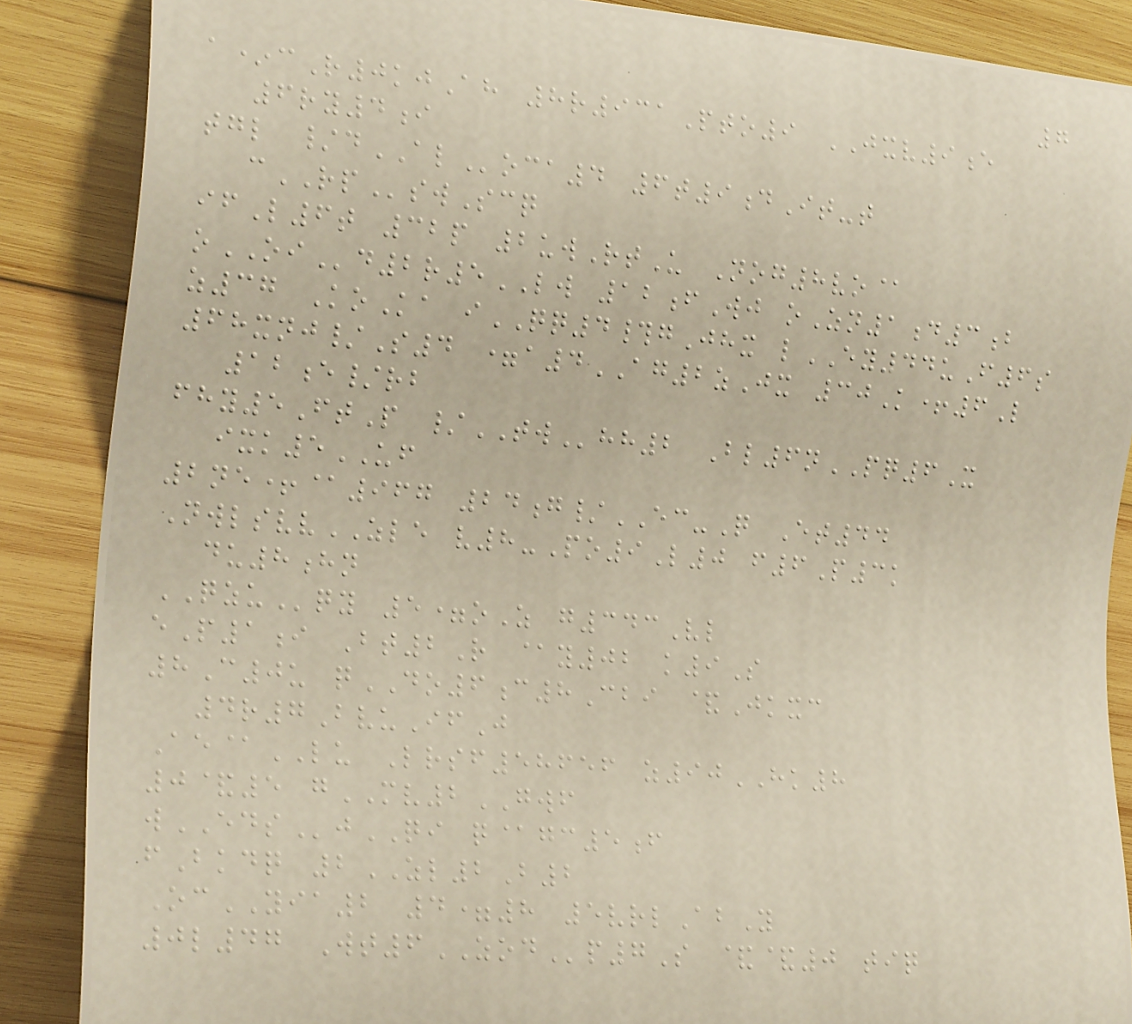7
a*cR0kjAh 8r931Pto9 JXV9e
6ry4i
tgl /dALoca4 6t9dIt-t
cRPswScq
ifL6t 32p 2uwRtU Nog8vo@
oOId2r5LW 12fWj oZn1d3b
z37 KoKa iQQ4#gJhx lEY44uF6s
68xnj/S4 =a4AG2zJx 30K+6L
12e/rb
fhy5FtP /TWhh2 Bl6nPQ6X
ixk5UF
2ne+@967 24g/EC-Q Et44
NwlsvvZLE v8-Po9L0 f6P3k
du8hn
QZUqy 5=oZ g343Vl
eP1i Bt2R @y02 k9S
8C0u qDO6c8Cbi &Jkxc
4r7BvuIfJ
Ae@LU Lrsf58656 z90HK8
0&5 gMV2GWF
wEDSjQI q@gc5f
fBkdq 2ZL2B2
OcYIA2 4=8 5vrlAbY
0l47 Wt6ZODp7S &&0 tiq
